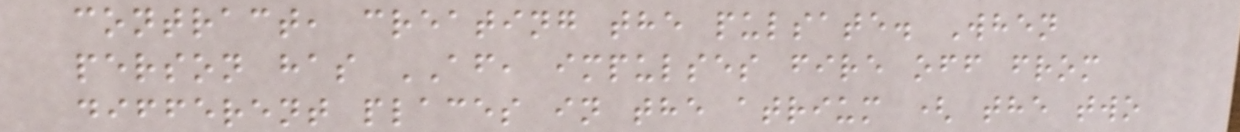contract, creating the pulsate. When
person has AF, impulses fire off from
different places in the atrium ( the two
